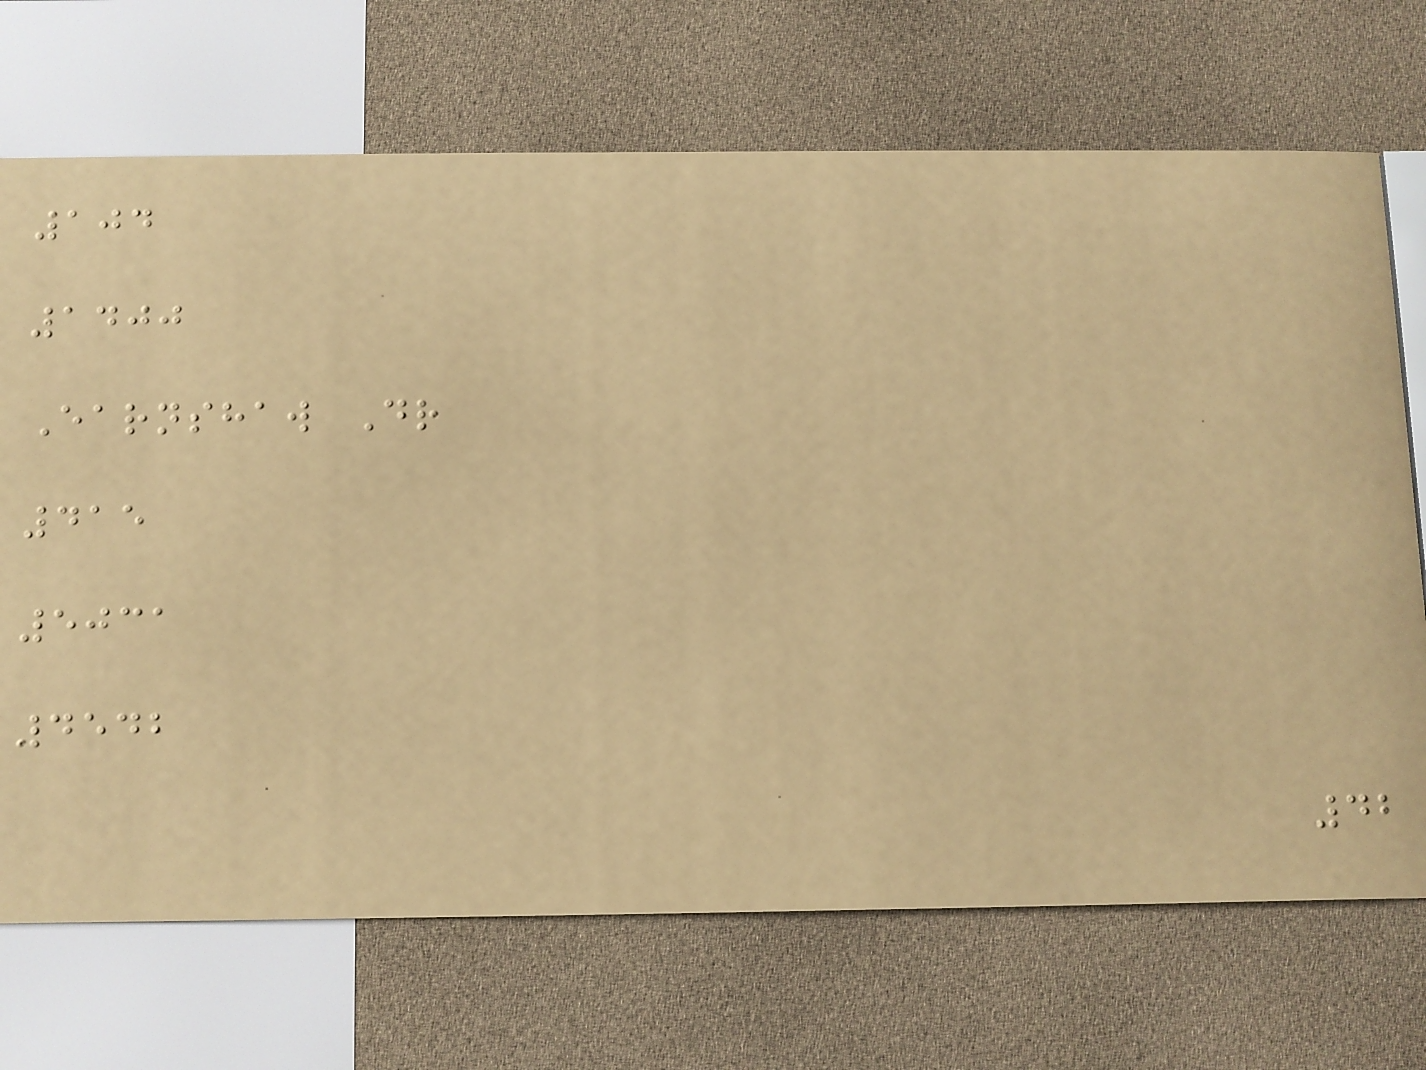104
1400
Earnshaw Dr
415
5031
4542
42
